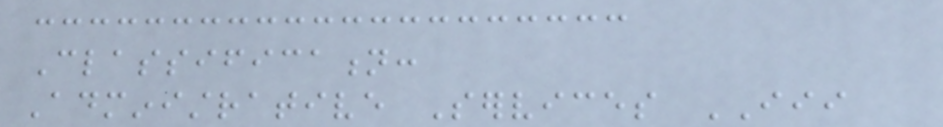Classification:
Administrative Services III
